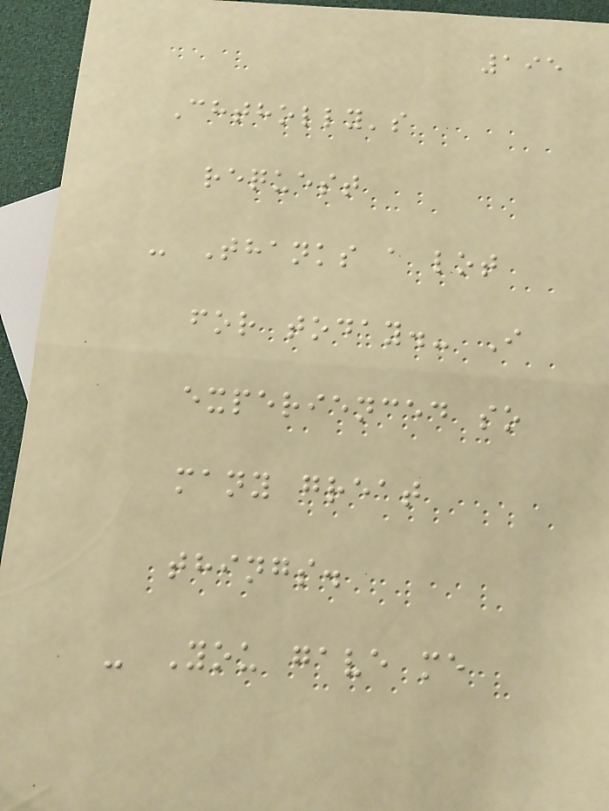195
Chtholly's
request
- Thanks a lot
for today.- I
experienced so
many great
things.
- You gave me
